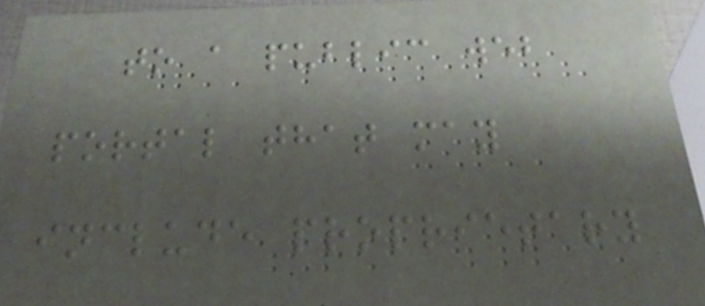to a public web
portal that may
include proprietary
